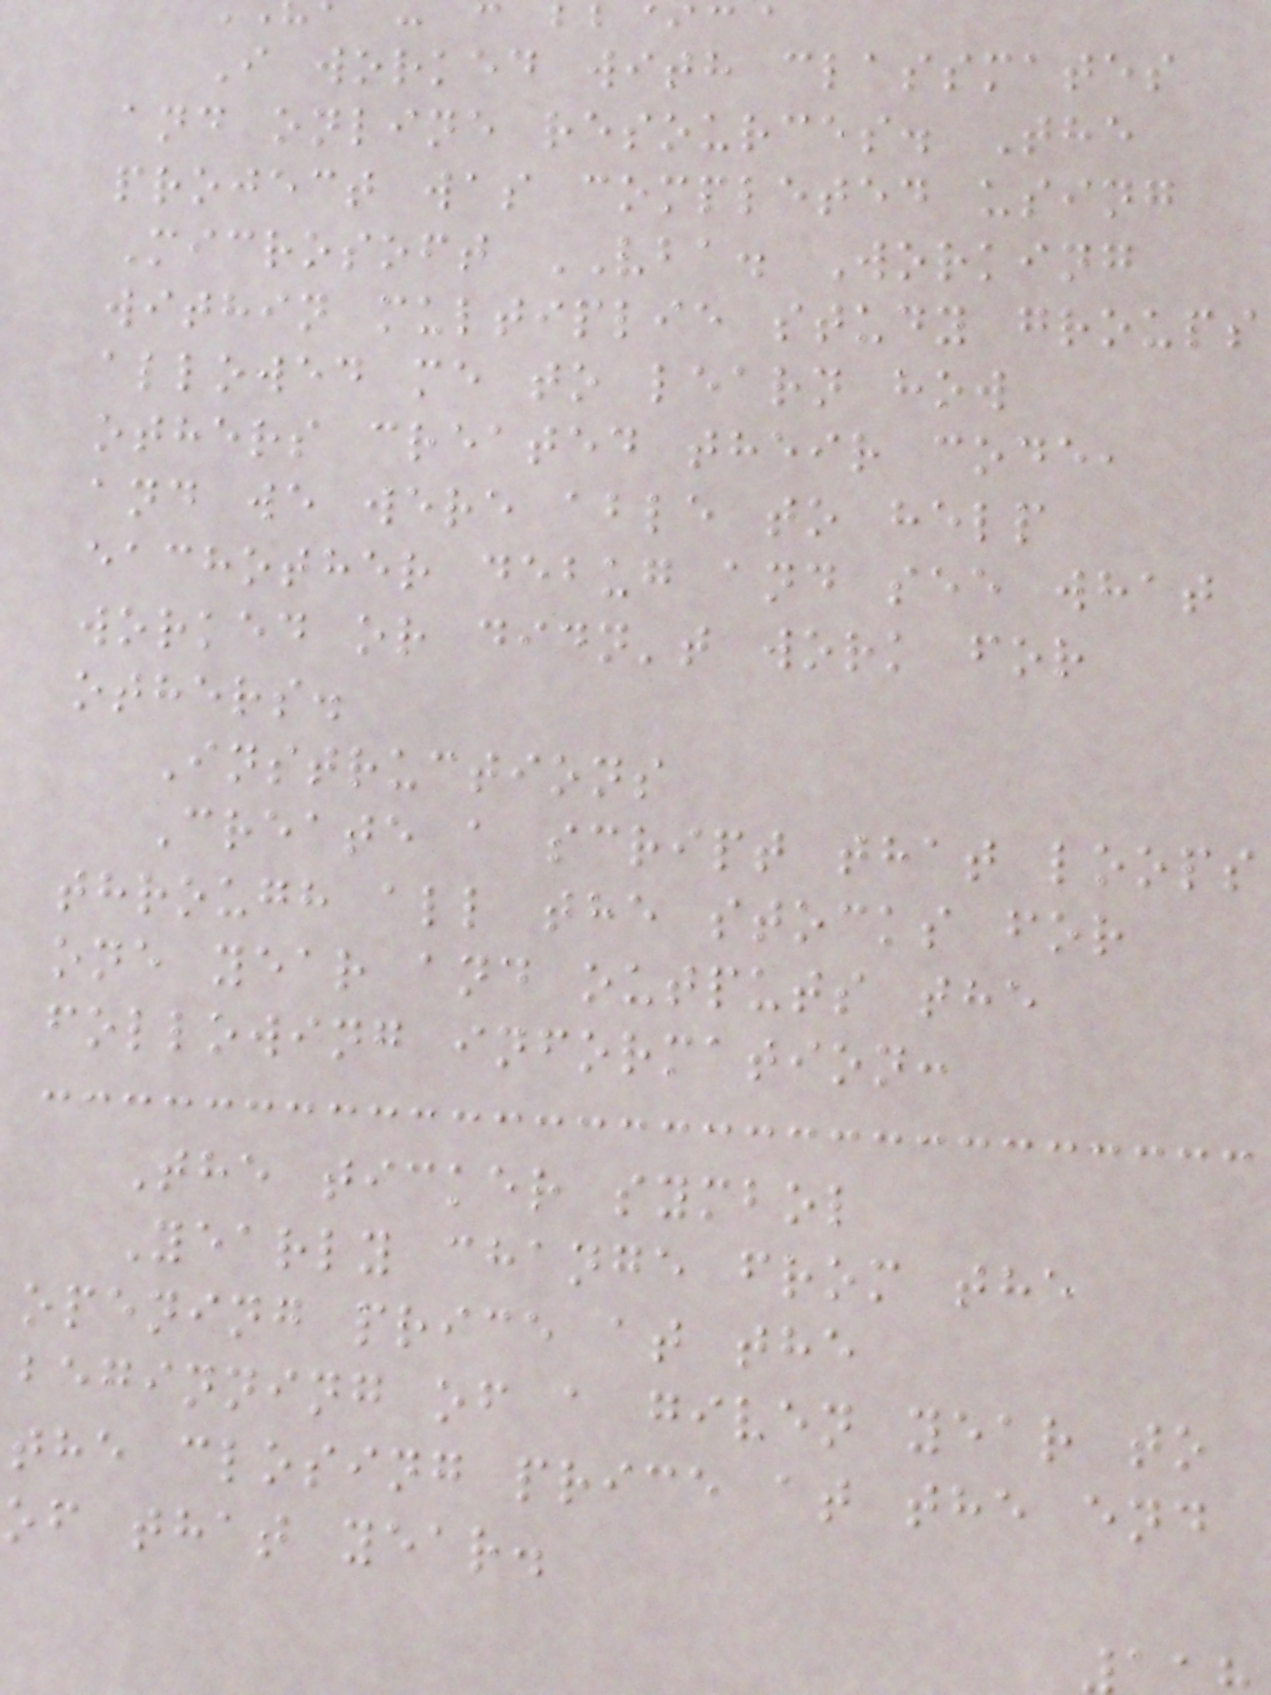I worked with classmates
and online resources. The
project was completed using
Microsoft VBA. Working
within multiplie study groups
allowed me to learn how
others created their code,
and we were able to help
eachother debug and see what
worked or didn't work for
others.
Instructions
Create a script that loops
through all the stocks for
one year and outputs the
following information:
The ticker symbol
Yearly change from the
opening price at the
beginning of a given year to
the closing price at the end
of that year.
